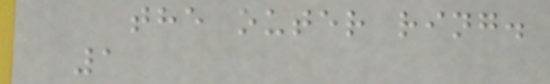the outer ring.
1
